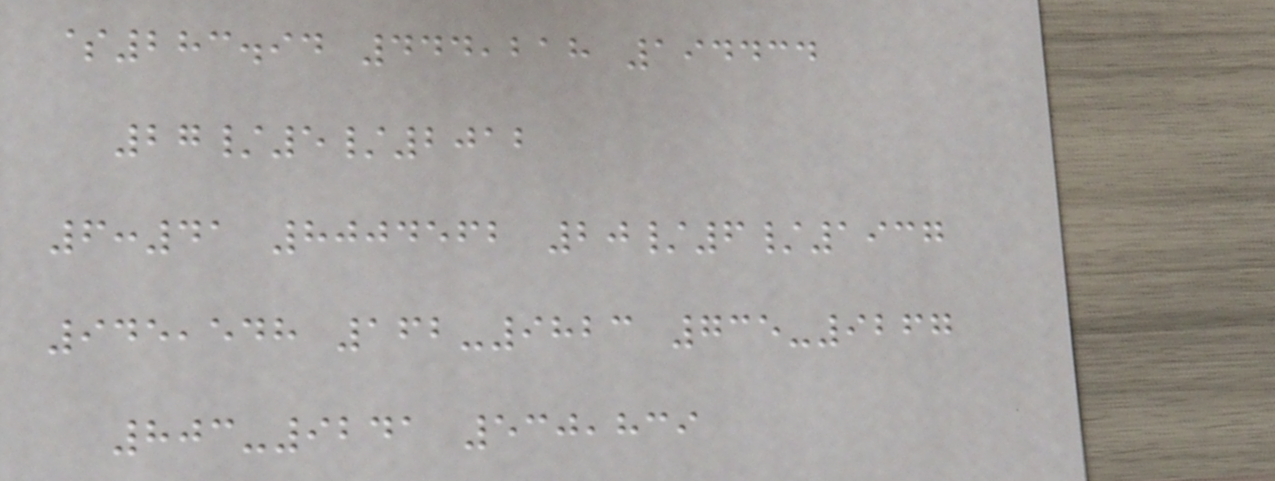$283.94 444,218 194434
27/5/2012
6:41 8004562 20/6/1937
945,548 162-9823 735-9267
803-9241 530,839
